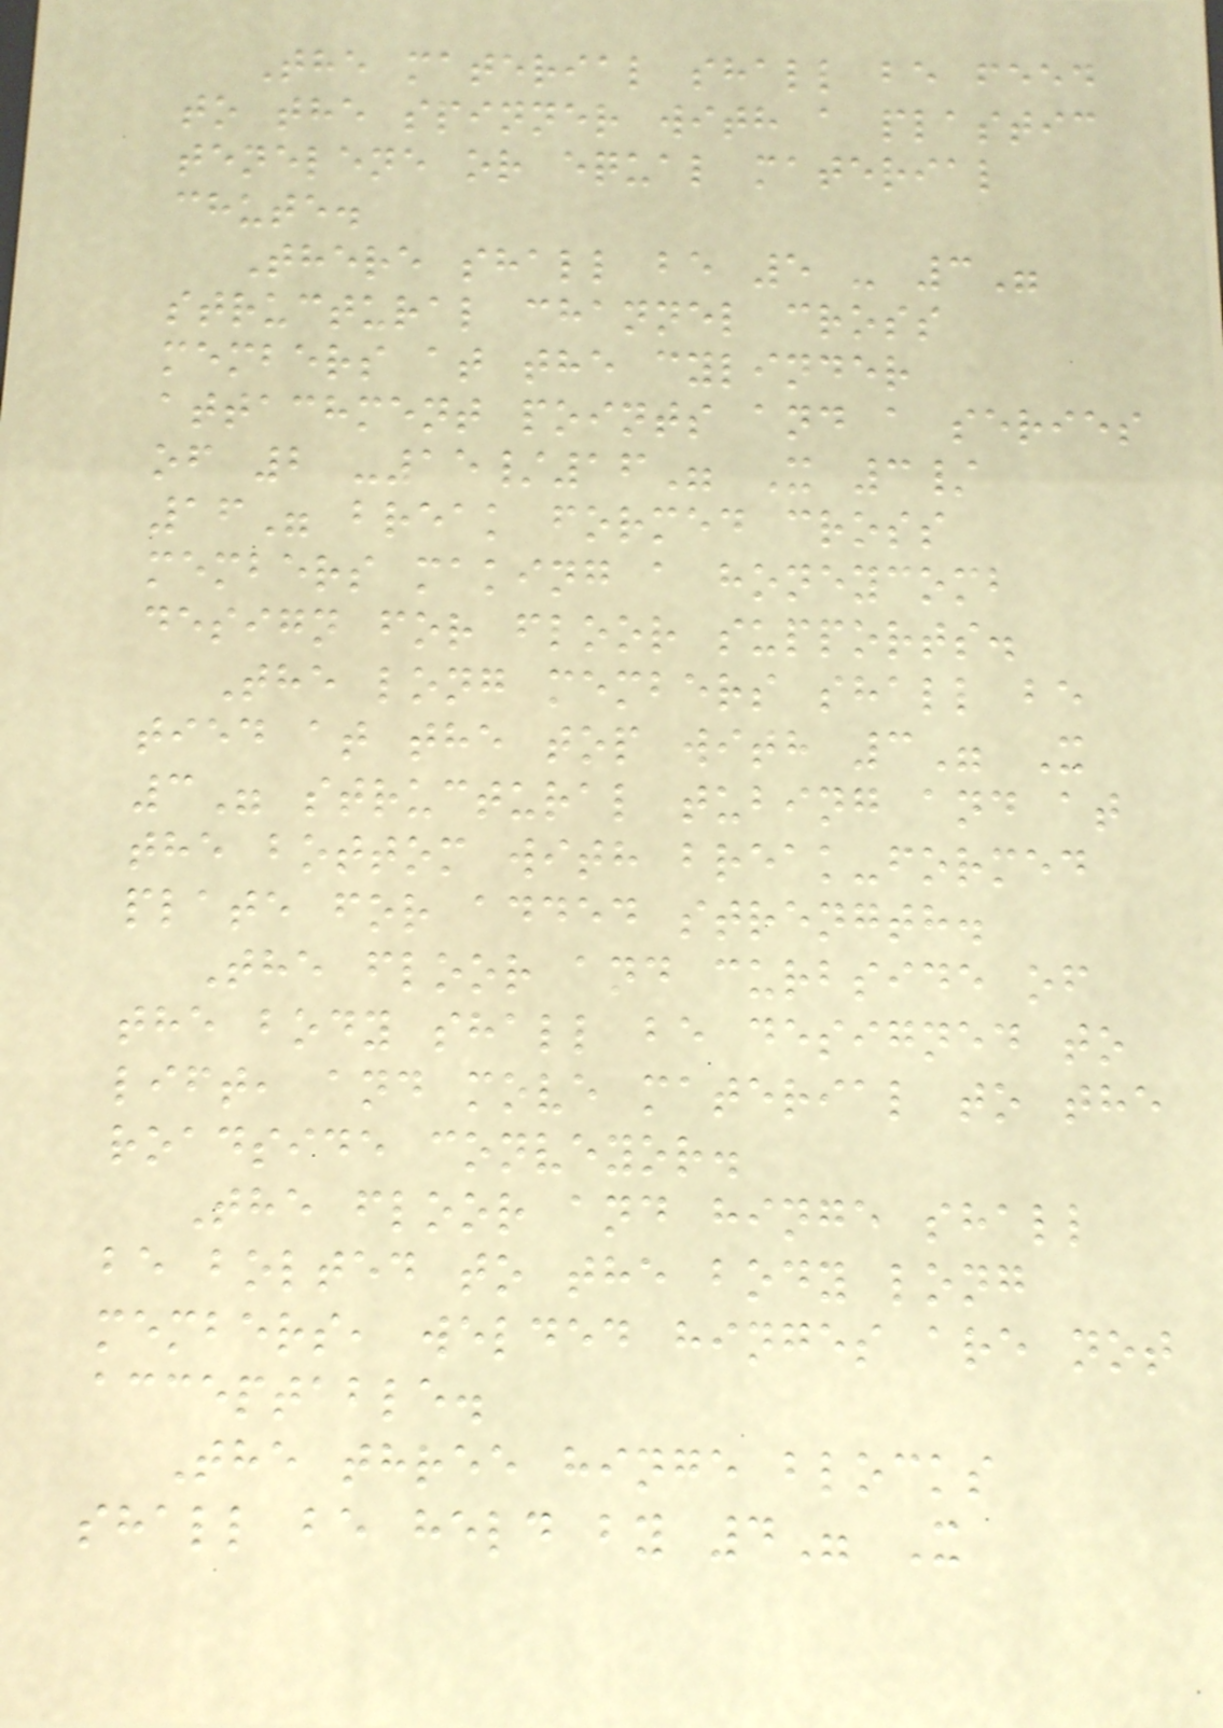The material shall be feed
to the spinner with a plastic
tenelene or equal material
chute.
There shall be 5 - 3"
structural channel cross
members at the cylinder
attachment points and a series
of 2 -15/16" X 3/
16" break formed cross
members making a honeycomb
design for floor supports.
The long members shall be
tied at the top with 3" X
3" structural tubing and at
the bottom with break-formed
plate for added strength.
The floor and curbside of
the body shall be designed to
lift, and move material to the
roadside conveyor.
The floor and hinge shall
be bolted to the body long
members, welded hinges are not
acceptable.
The three hinge blocks
shall be held by 4" X
